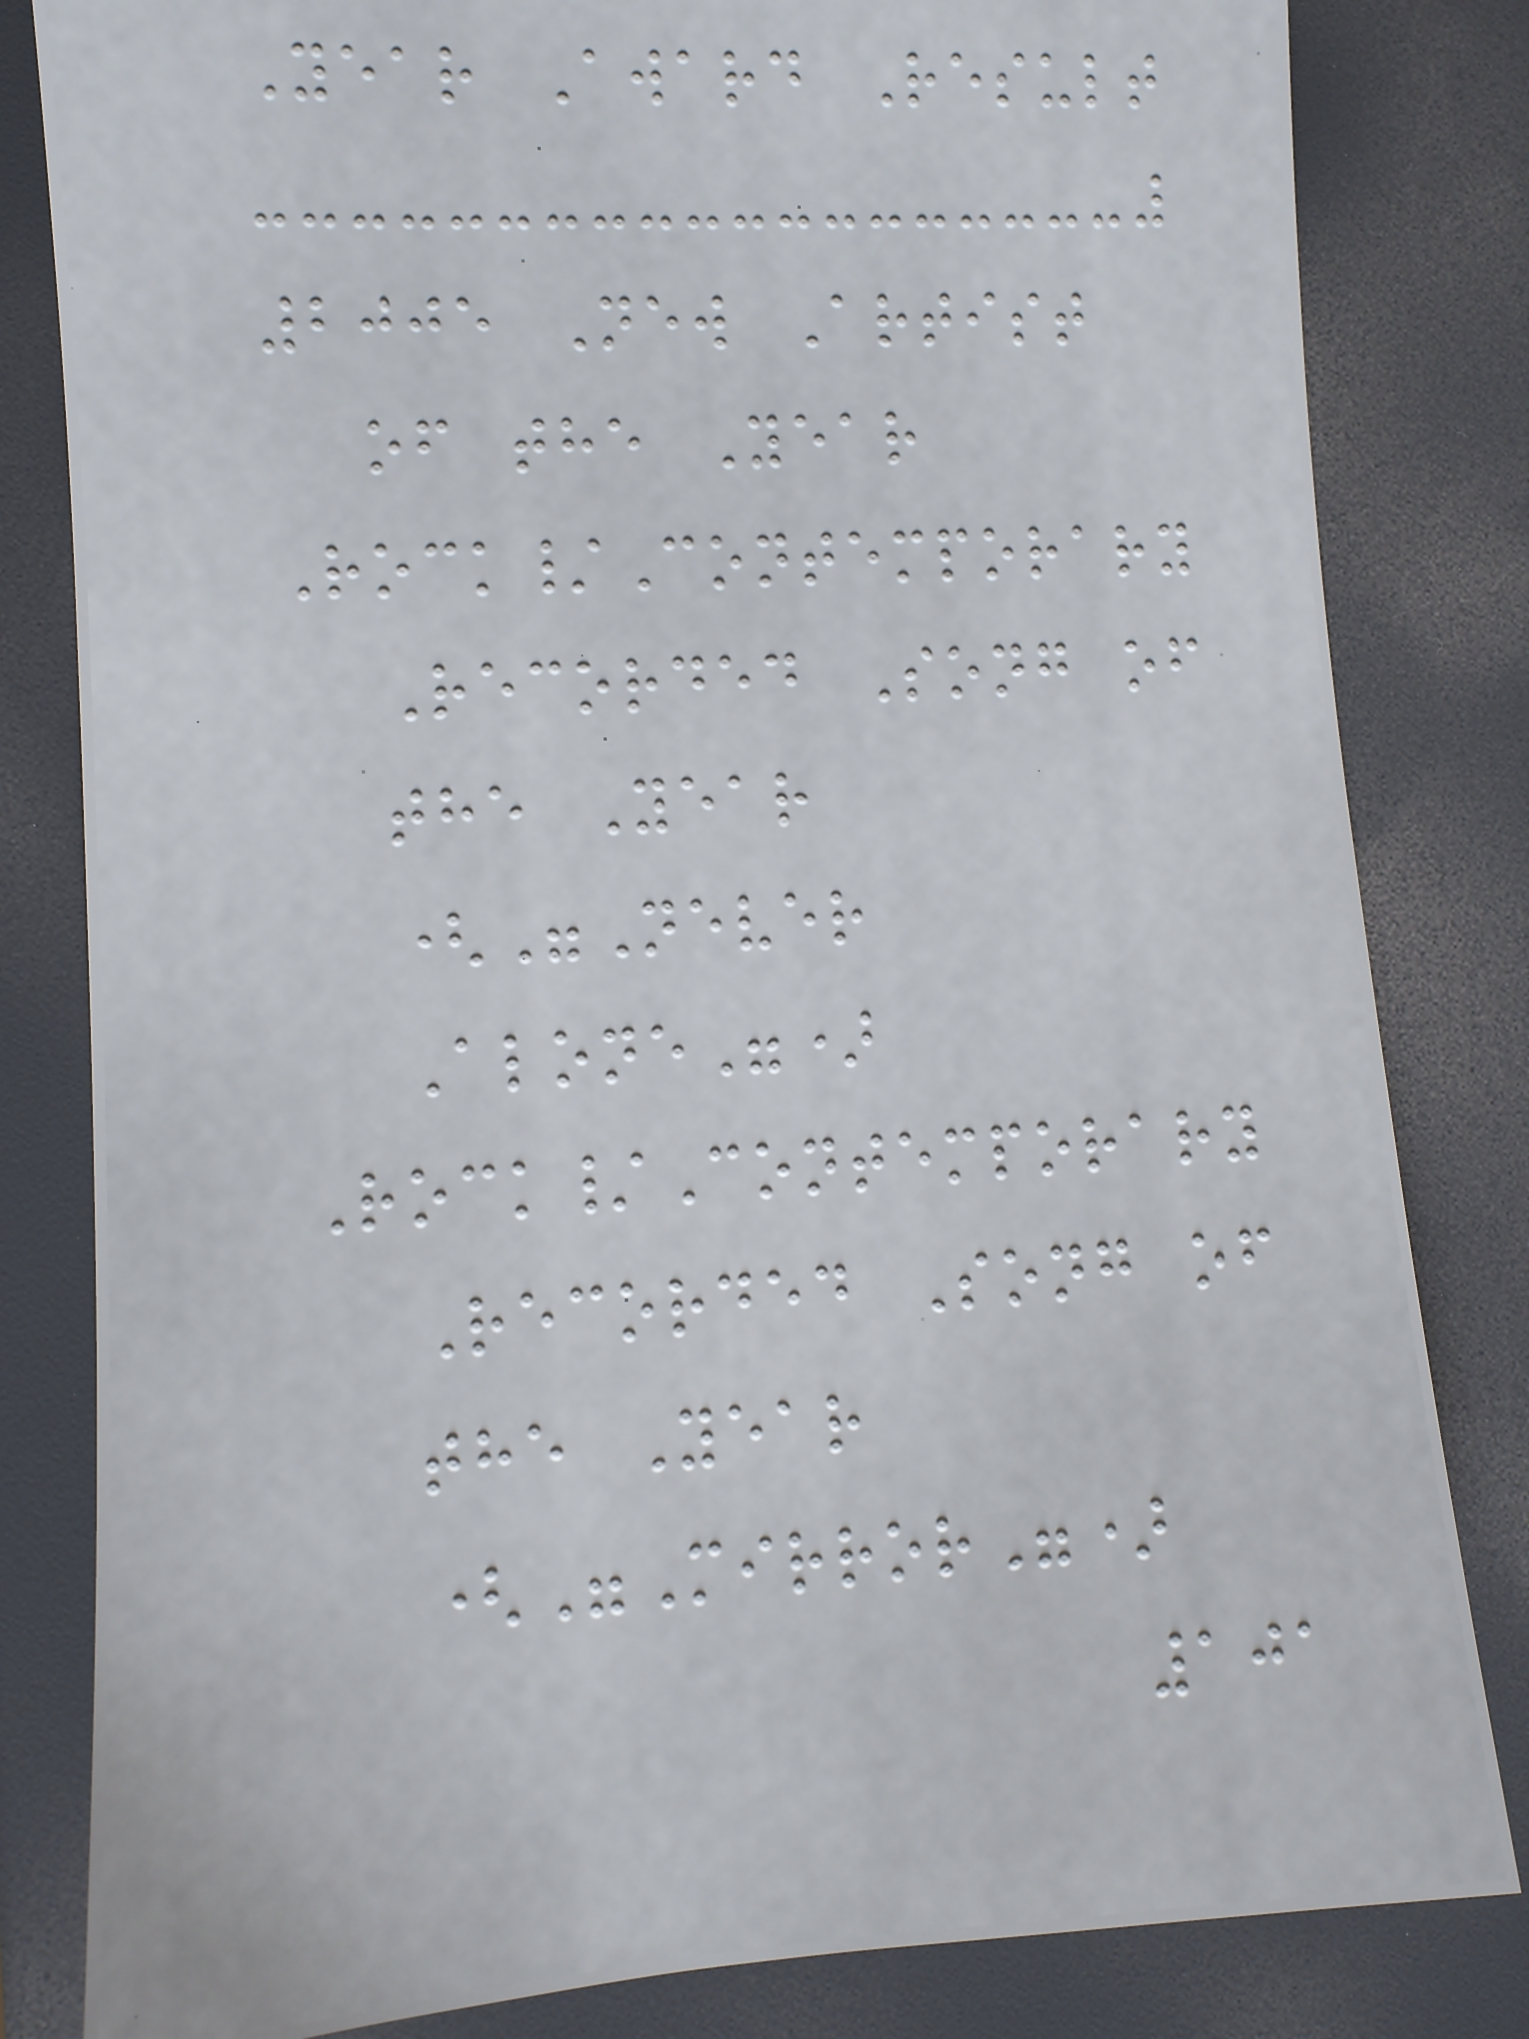Year Award Result
2005 New Artist
of the Year
Rock/Contemporary
Recorded Song of
the Year
("Never
Alone")
Rock/Contemporary
Recorded Song of
the Year
("Mirror")
101
